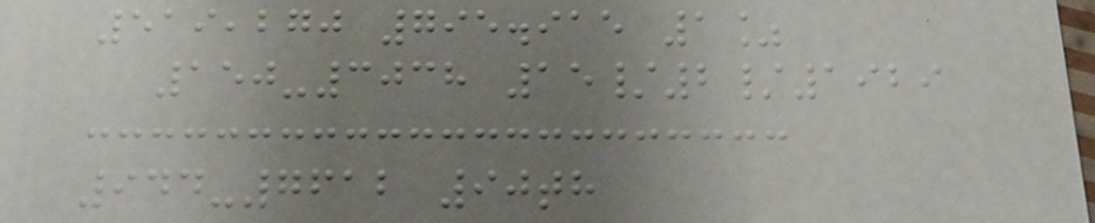519,270 795.915 1%
150-3038 15/2/1929
944-7612 90th
